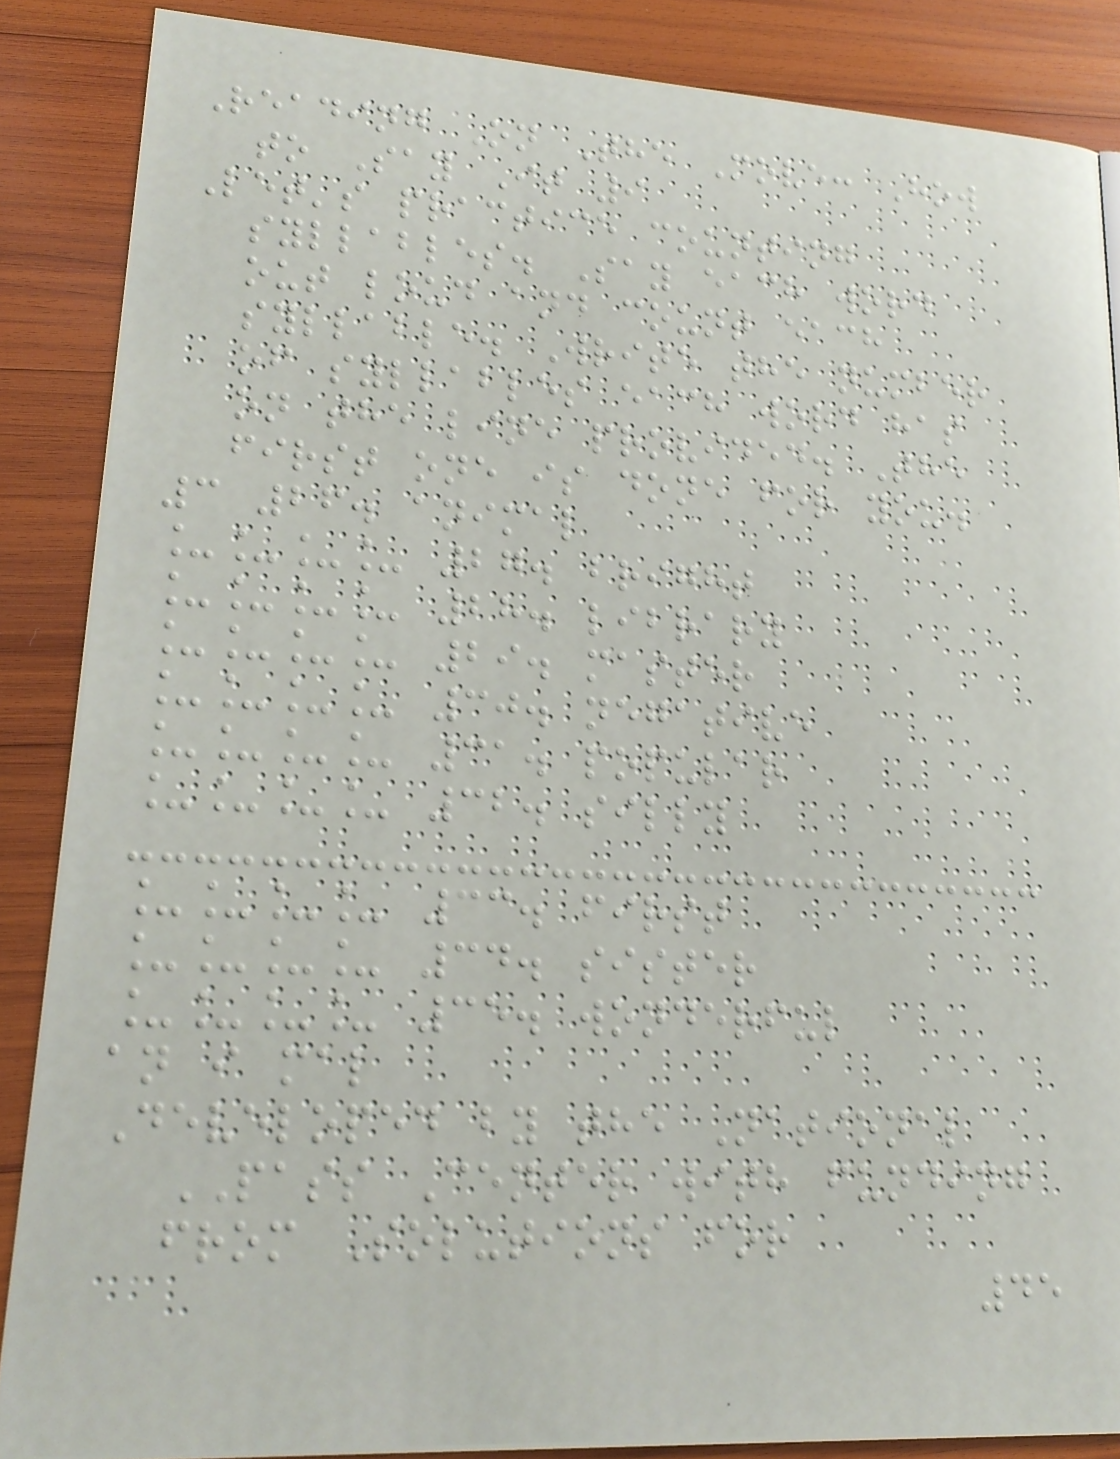Reading On The Move: How
to Say It 9
Let's practice counting
syllables. Say each word
out loud and count each
syllable. Write the number
of syllables each word has
on the line provided. The
first one is done for you.
3 26. animal
____ 27. bright
____ 28. library
____ 29. master
____ 30. negative
____ 31. popular
____ 32. silly
____ 33. first
____ 34. sister
____ 35. wonderful
an i mal
Developed by the National
PASS Center with funding
from Solutions for
45
